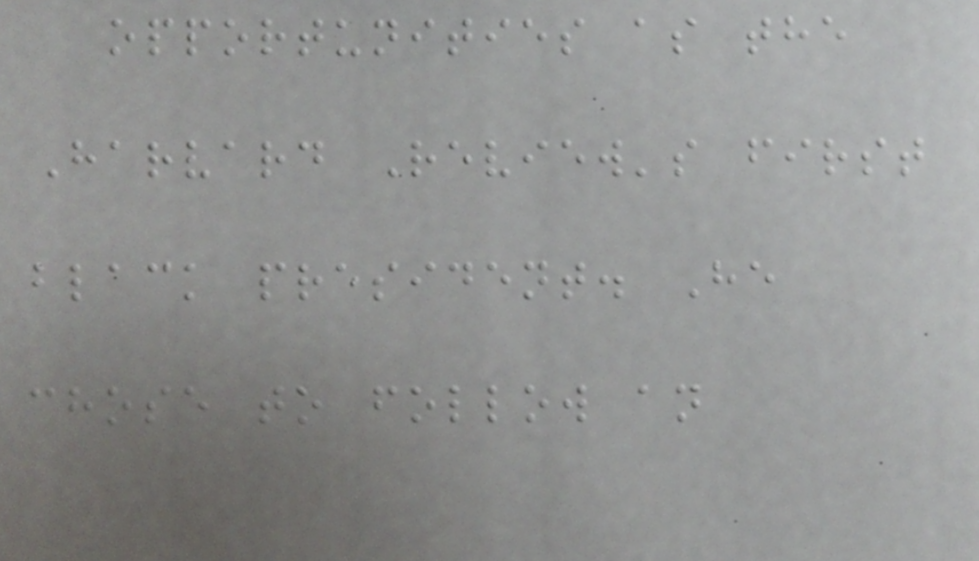opportunities as the
Harvard Review's first
black president. He
chose to follow an
